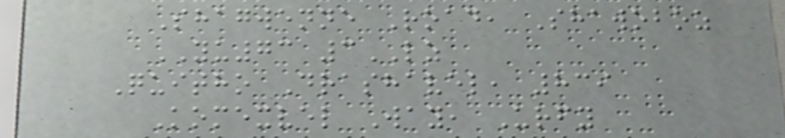Shagwenne Road, Shawoboz
YU73 3LZ
Quitho Drashavel, 839
Komexvel Way, Urfy
